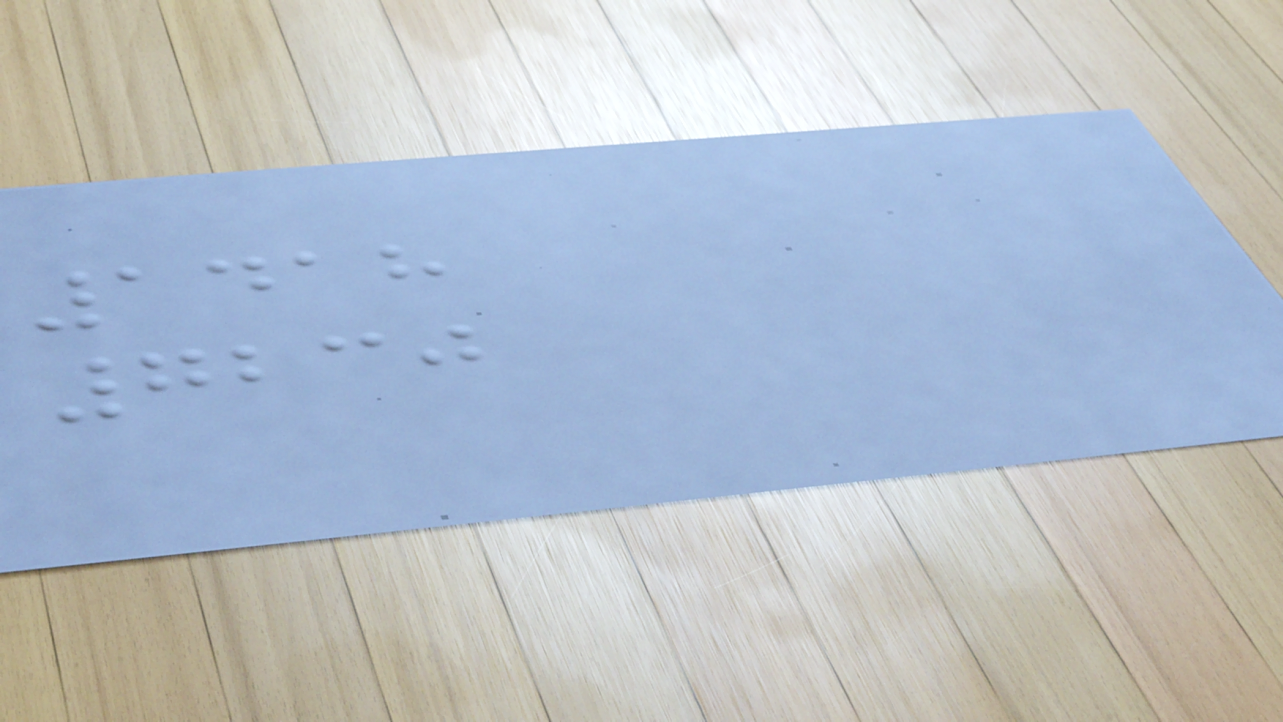1418
7230
